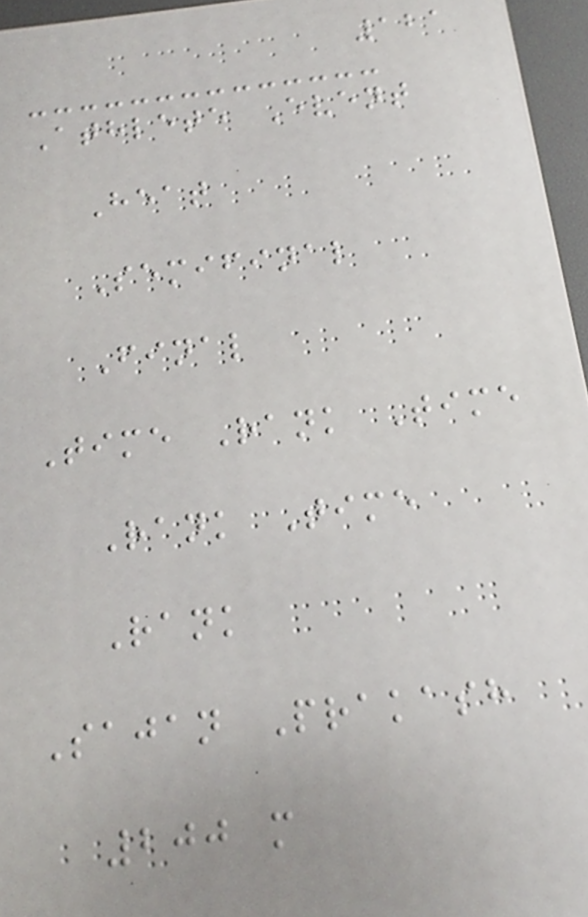121
Athlete Event
Heat
Semifinal
Final
Time Rank Time
Rank Time
Rank
Sajan Prakash
200 m
